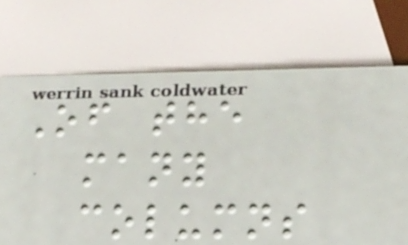Of the
many
columns
